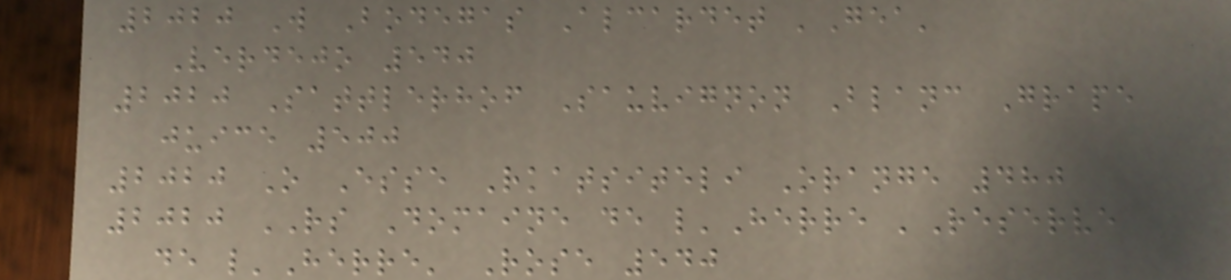2020 W Bodegas Alcardet 'Gea'
Verdejo 540
2020 Sattlerhof Sauvignon Blanc Grape
juice 500
2020 O Esse Rkatsiteli Orange 480
2020 RS Domaine de l'Herre 'Reserve
de l'Herre' Rose 540
